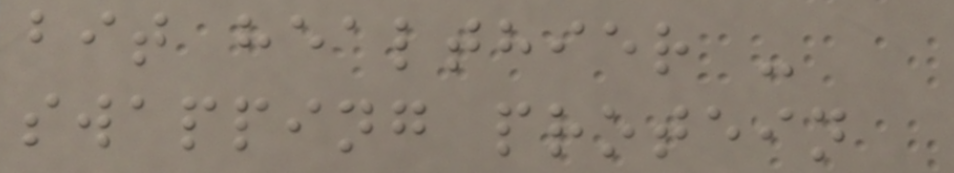bit healthier -
swapping protein
